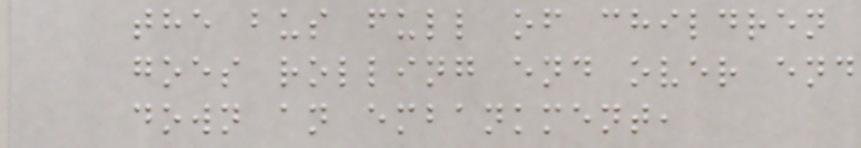the bus full of children
goes rolling end over end
down an embankment,
